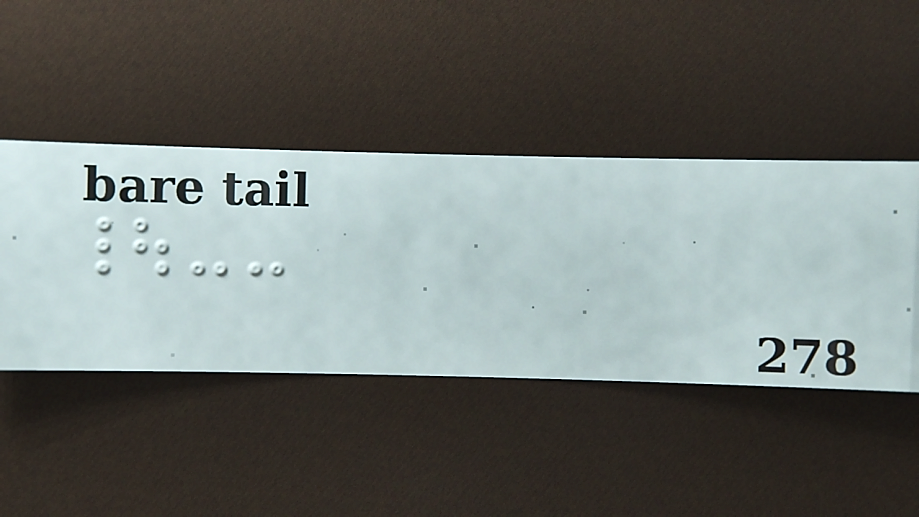|--
